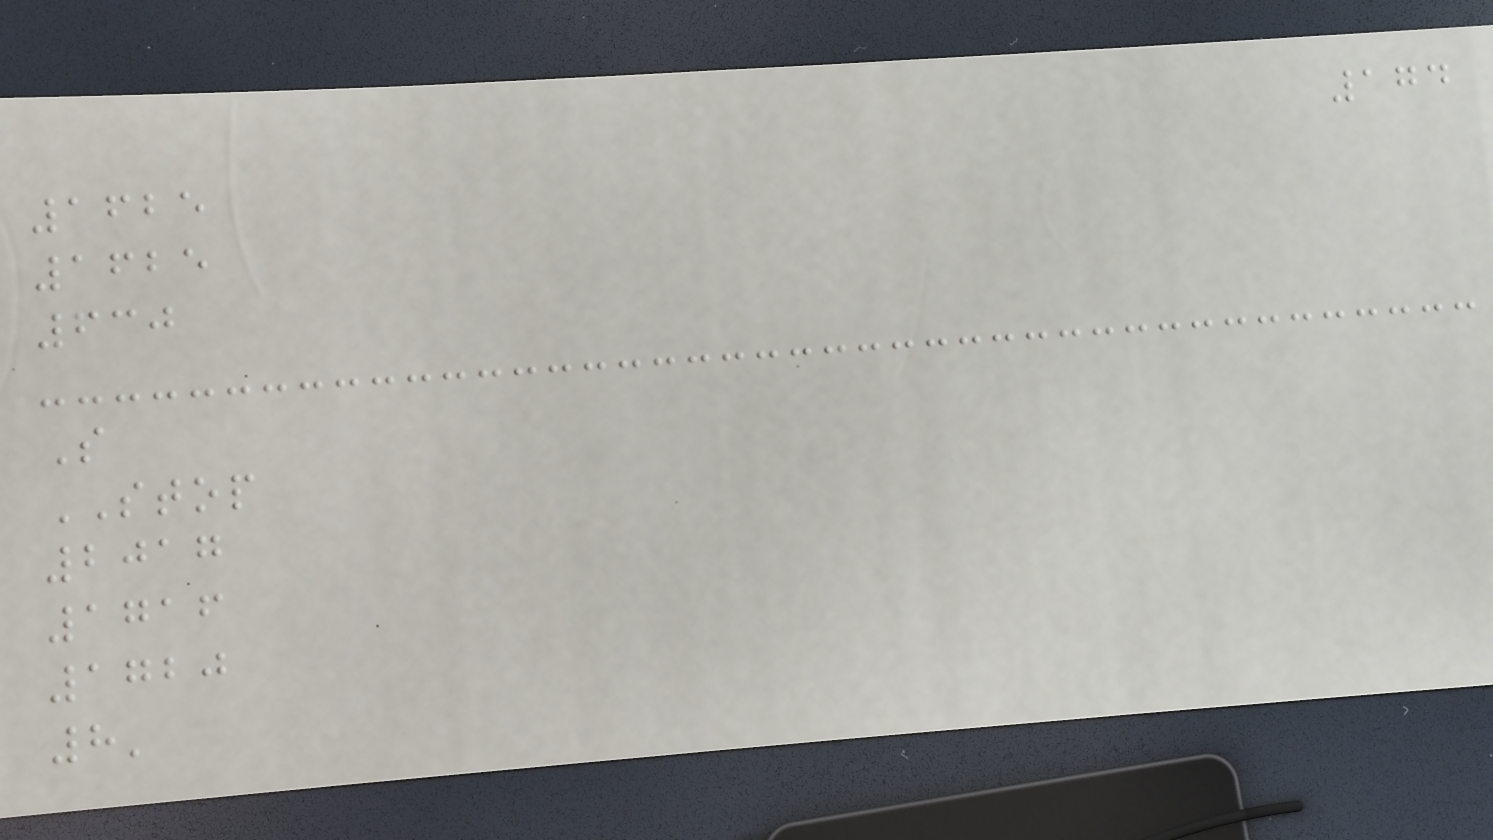174
1625
1625
630
S
STOP
2017
1716
1720
8'
